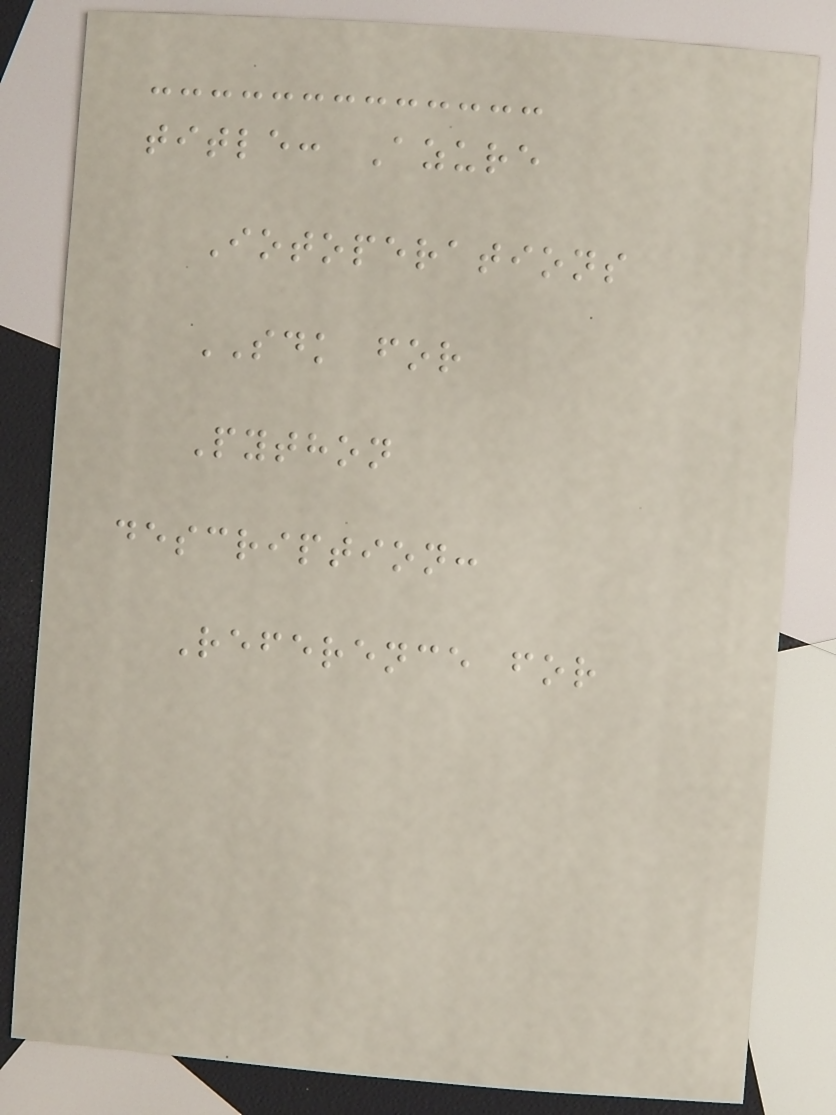title: Azure
Iotoperations
SDK for
Python
description:
Reference for
